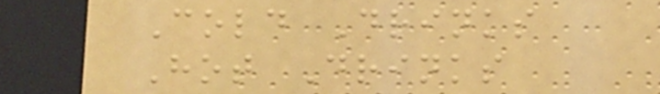Cold Drinks
Hot Drinks
